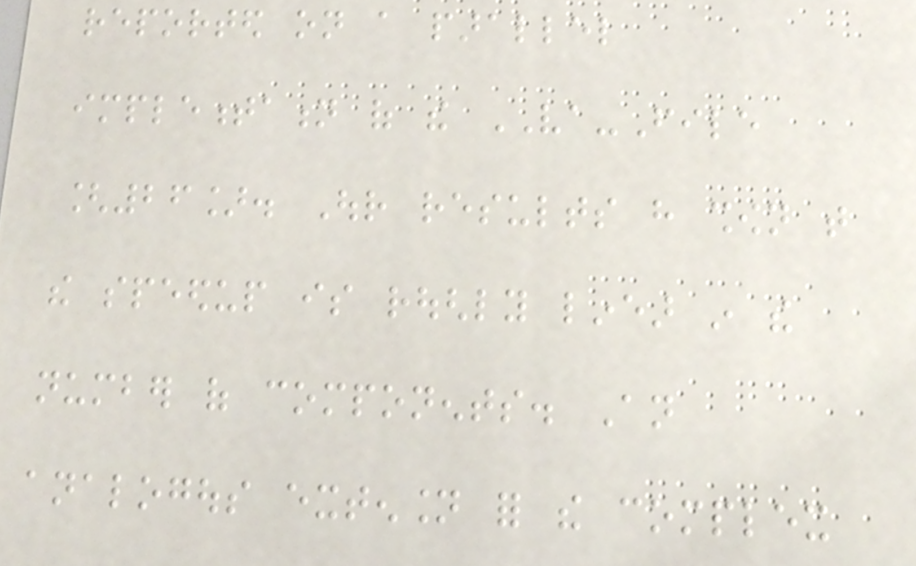reported on a parallel
implementation of the VA-File
[26]. Our results have shown that
the speedup is roughly linear in the
number of components. An
analogous extension for the complex
